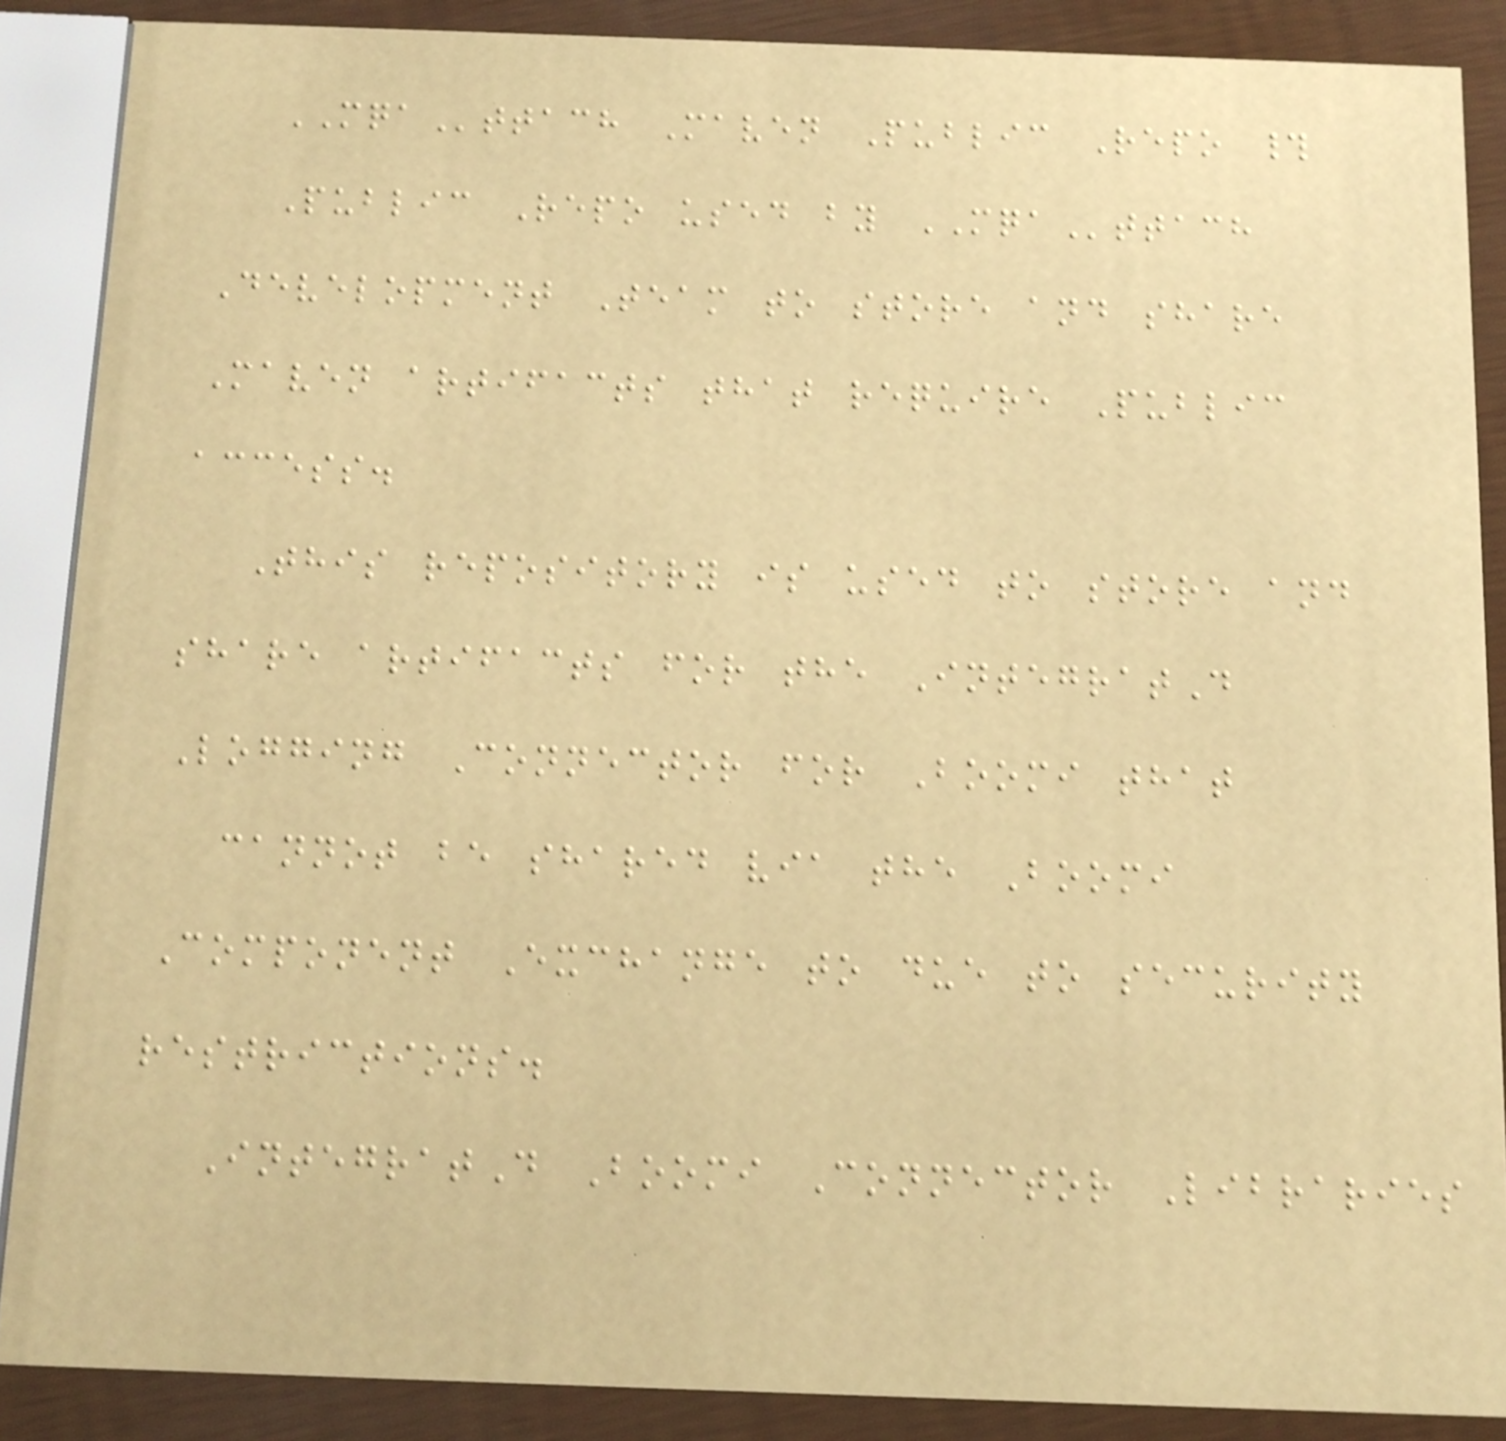MQAttach Maven Public Repo #
Public Repo used by MQAttach
Development Team to store and share
Maven artifacts that require Public
access.
This repository is used to store and
share artifacts for the IntegratD
Logging Connector for Boomi that
cannot be shared via the Boomi
Component Exchange to due to security
restrictions.
IntegratD Boomi Connector Libraries
